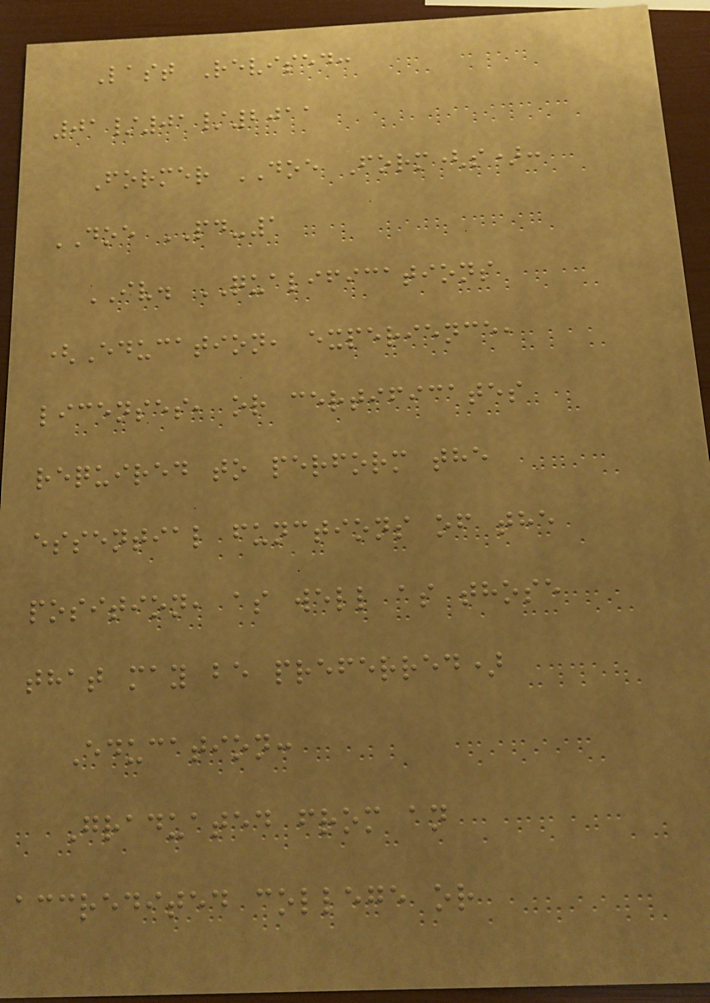Last Revised:
01/01/2011
Former DOE Form(s):
DOE PD-1
IV. QUALIFICATIONS
(Education, experience,
licenses, or certificates
required to perform the
essential functions of the
position, as well as those
that may be preferred)
Education:
Graduated from an
accredited college or
